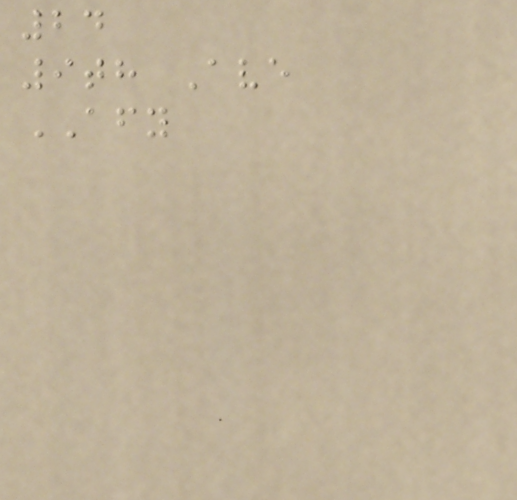24
9th Ave
AFY
